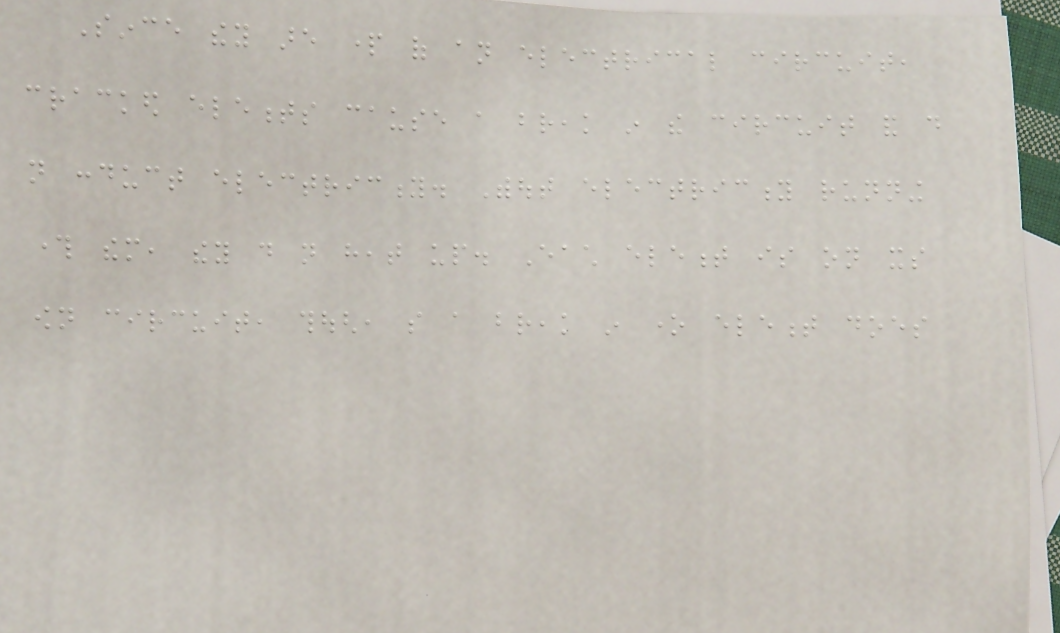Since they are part of an electrical circuit,
cracked elements cause a break in the circuit and do
not conduct electricity. Without electricity running
through them, they do not heat up. Each element is on its
own circuit, though, so a break in one element does
